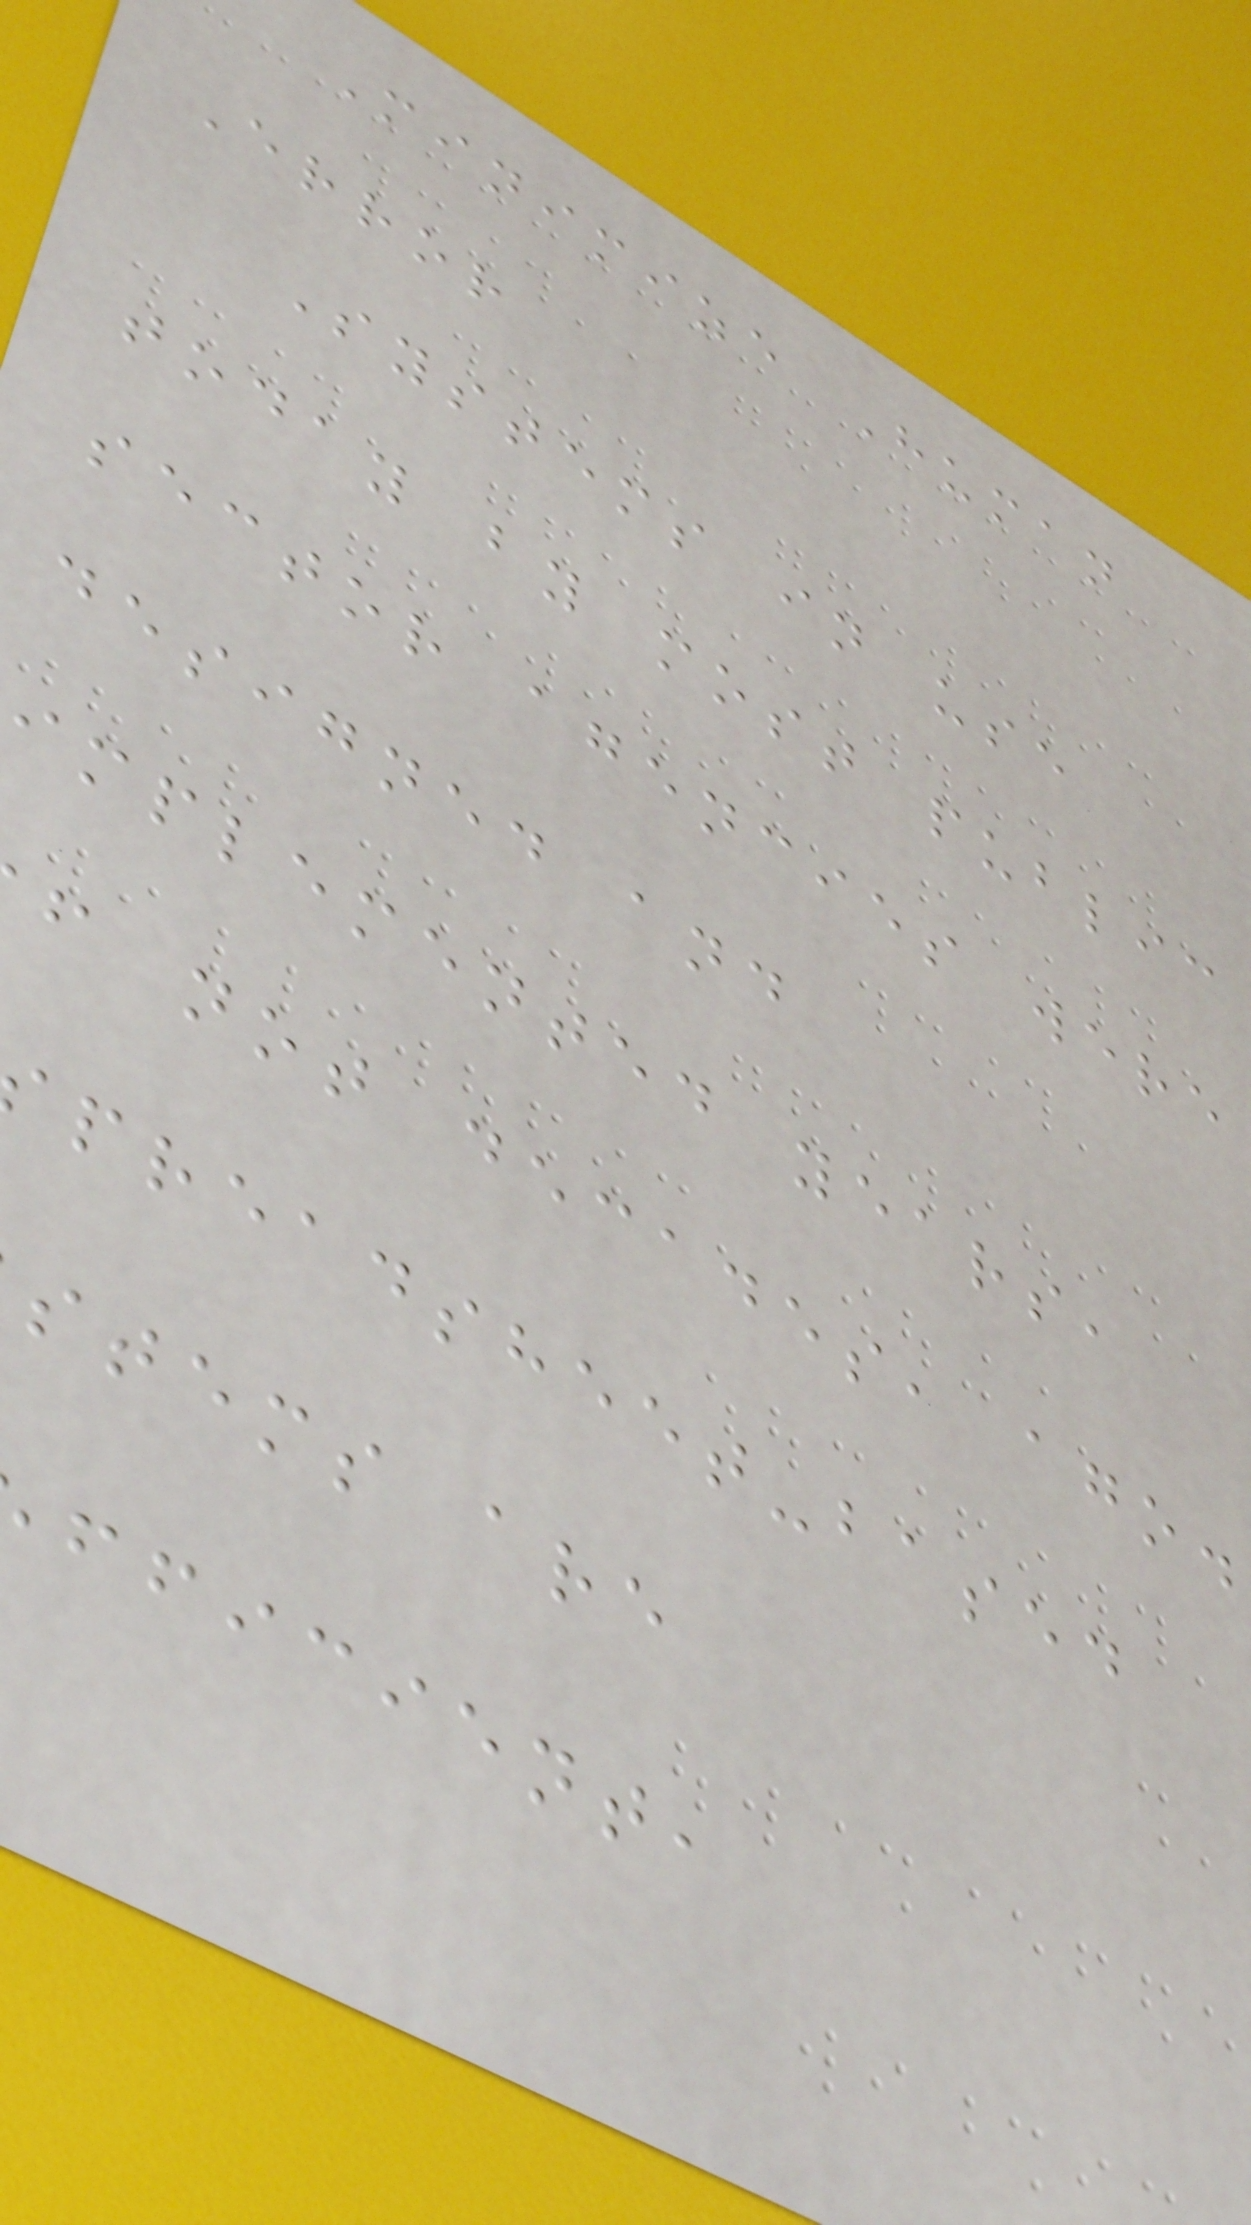Minimize Human
Error
Systems in use
today by most public
sector agencies were
designed and
implemented years,
f not decades, ago.
preadsheet-based
stems are
fficient,
